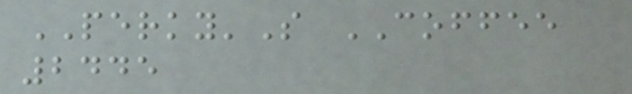PERKY'S COFFEE
2445
